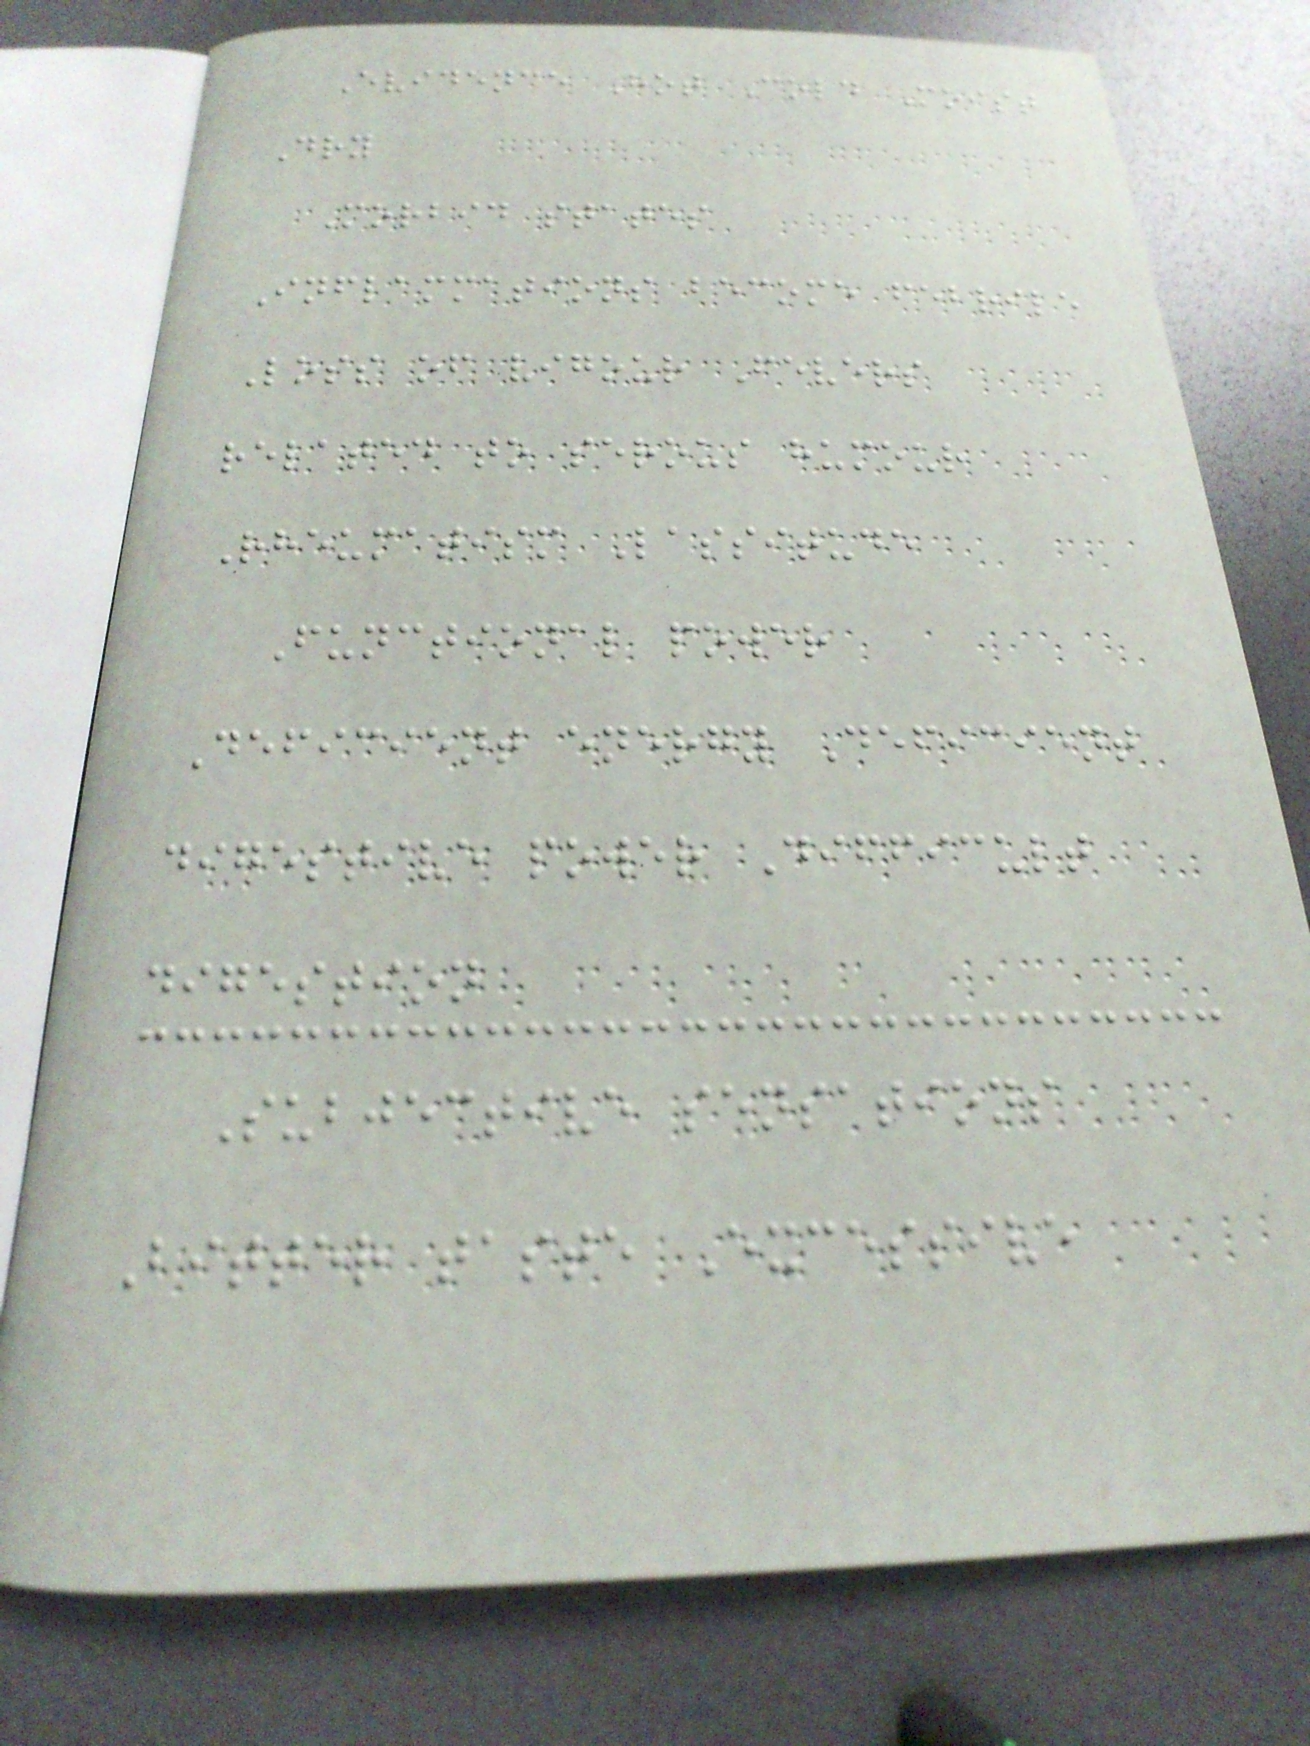Evidence Hot Cold Moist
Dry
Morbid states
Inflammations become febrile
Loss of vigour Fevers
related to serous humour
Rheumatism Lassitude
Functional power
Deficient energy Deficient
digestive power Difficult
digestion
Subjective sensations
Bitter taste Excessive
